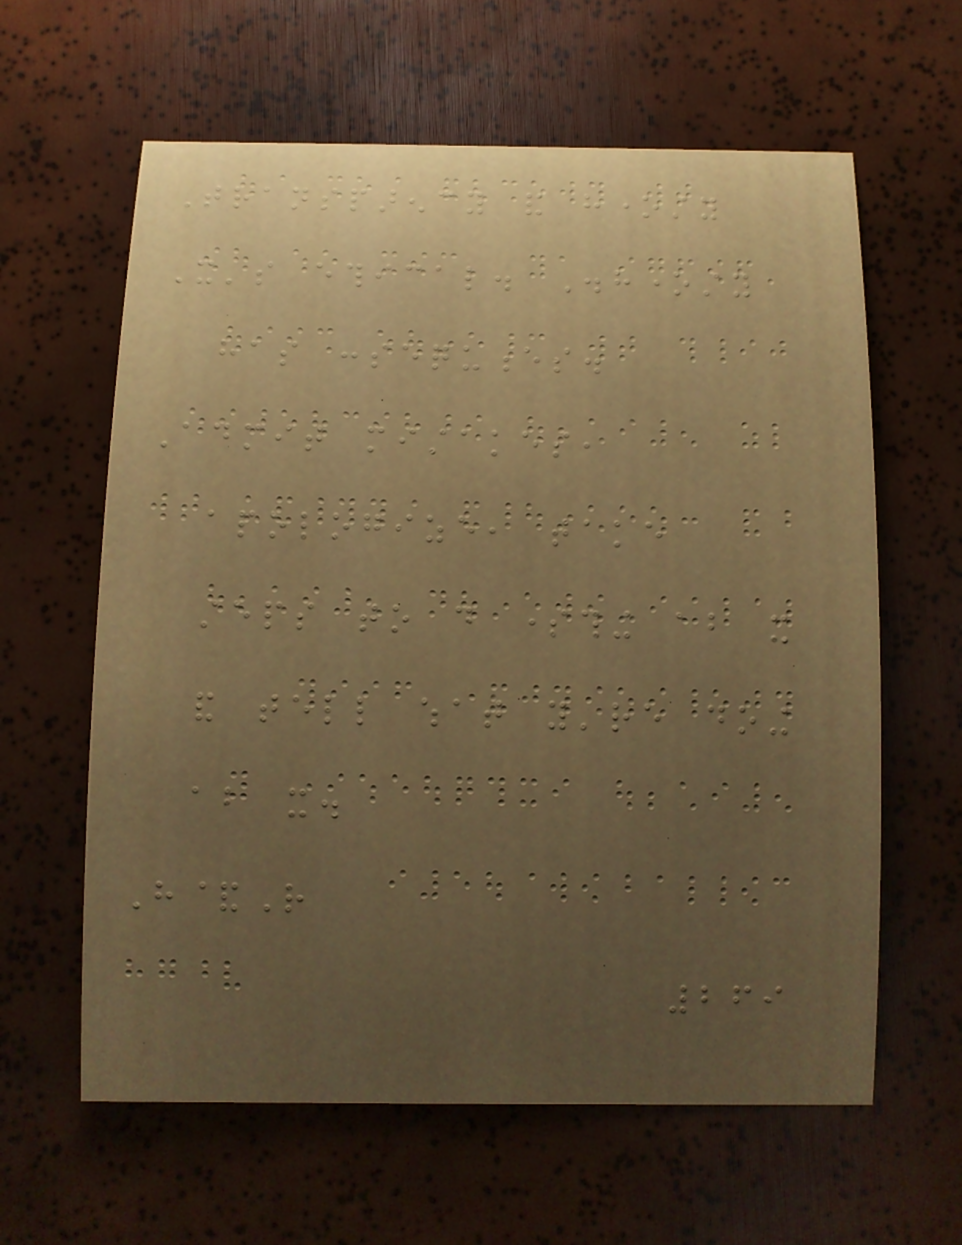Transparency and honesty
It's ethical. Dishonesty
has consequences.
Admit mistakes,
apologize, take
steps to do something about it
and tell what you're doing
about it.
H&R
269
